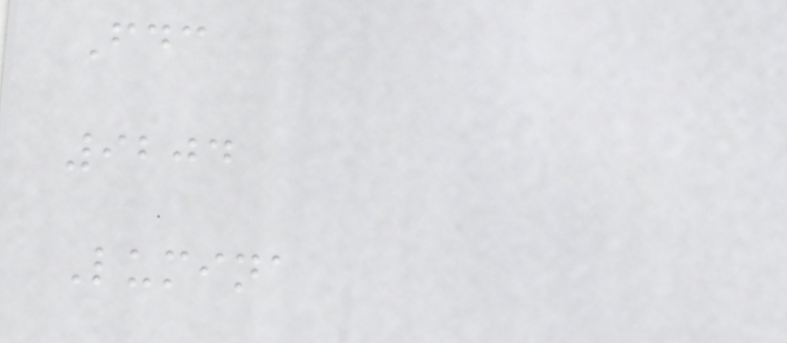Fdc
9204
Lumina
